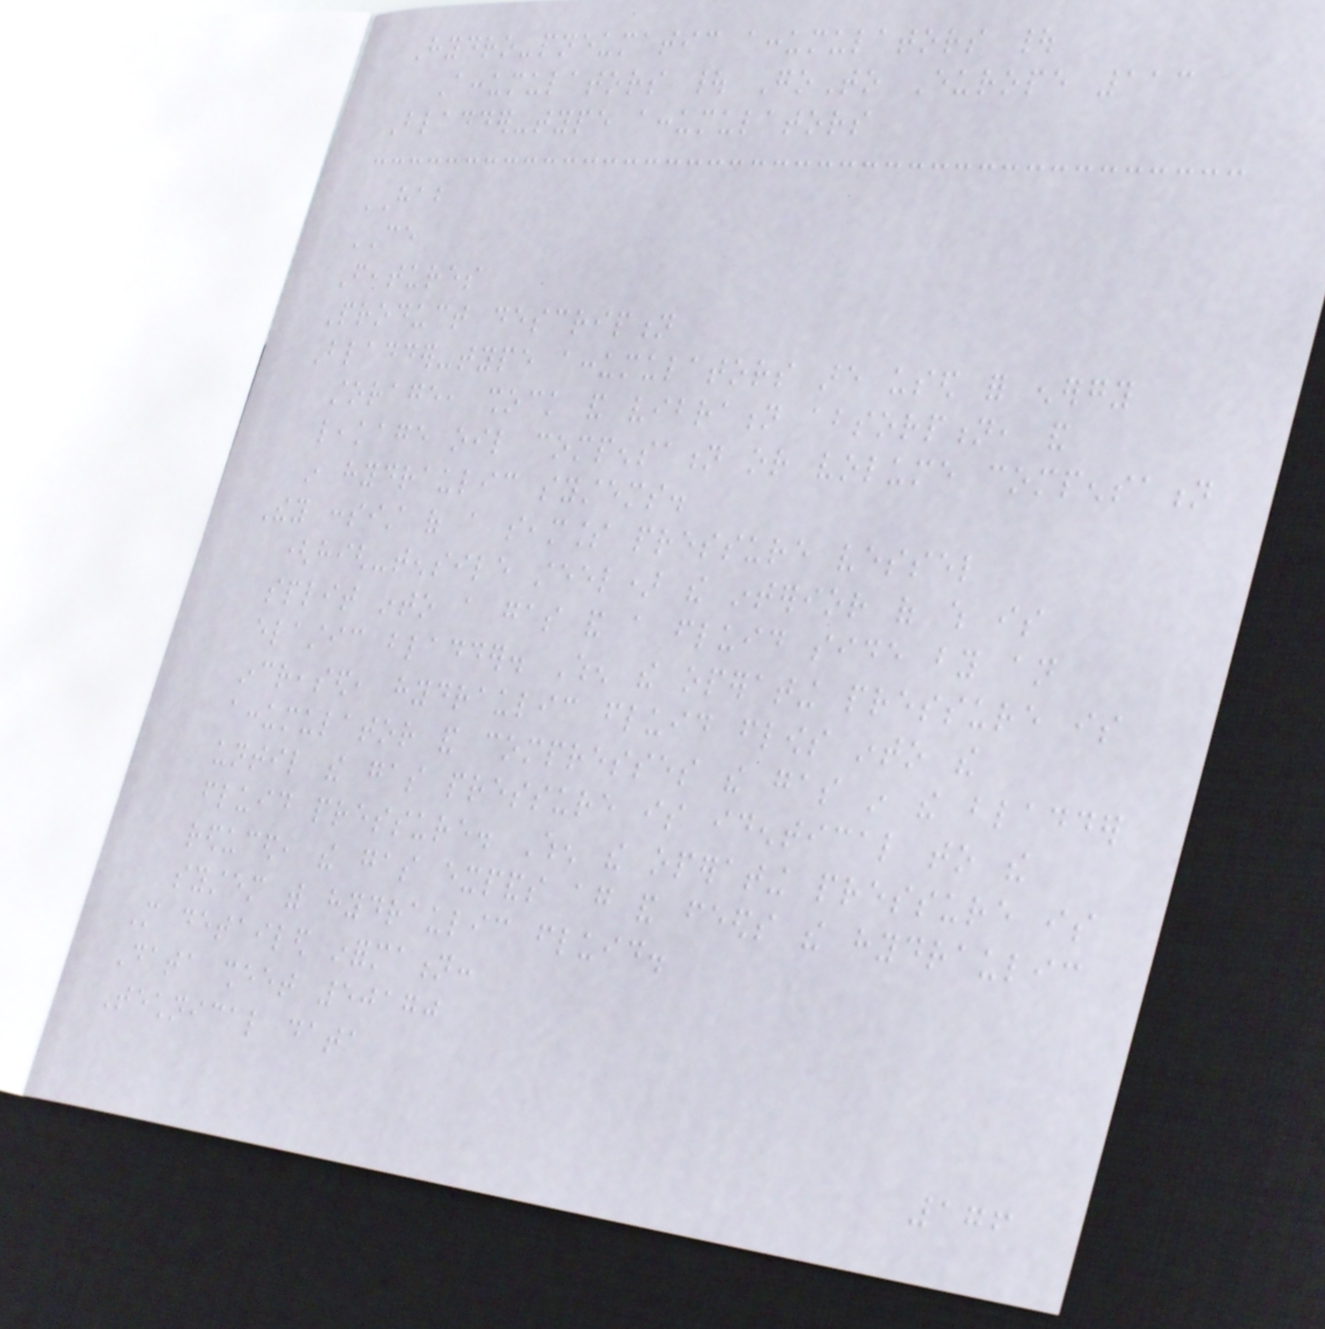Hydro-pneumatic accumulators |
Accumulators | GoTo Europe 113
Bladder-type accumulators
HAB
CE
Features
Product description
Bladder-type accumulators are used for energy
storage, shock and vibration absorption, and
leakage oil compensation or volume compensation
in hydraulic systems.
They consist of a seamless pressure vessel
(high-tensile steel) the interior of which is
split into a gas and a fluid side by an
elastic bladder. When the operating pressure is
increased, hydraulic fluid flows into the
accumulator and compresses the gas in the bladder
until the gas pressure is identical to the
fluid pressure. When the operating pressure is
reduced, the gas expands again and feeds the hydraulic
system with hydraulic fluid.
More detailed information:
Data sheet 50170
Technical data
176
